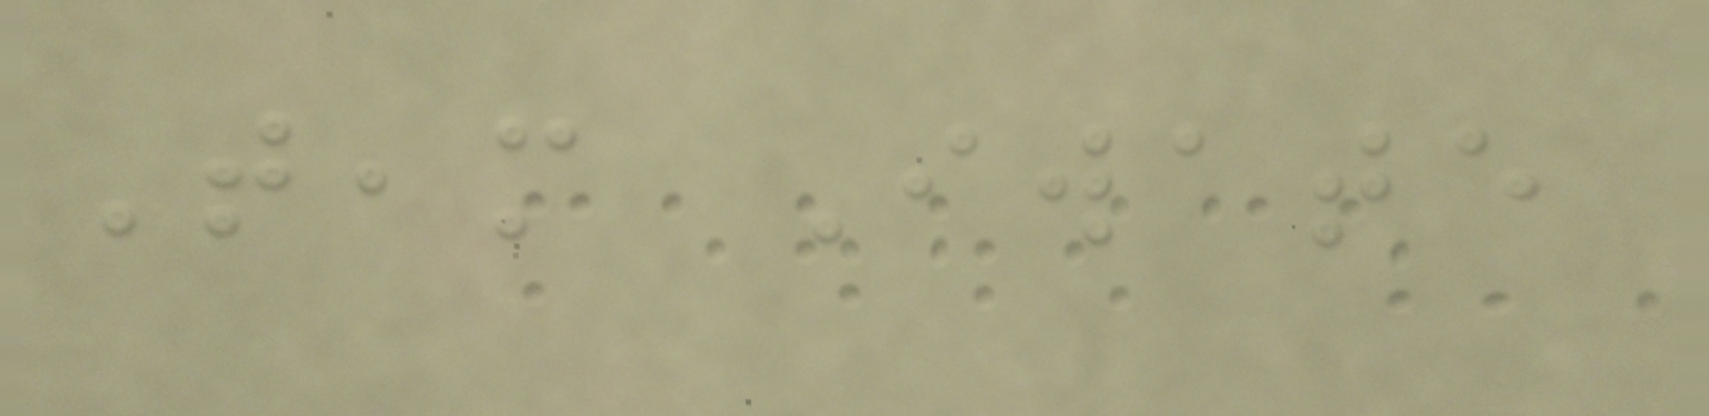Team Iwate
